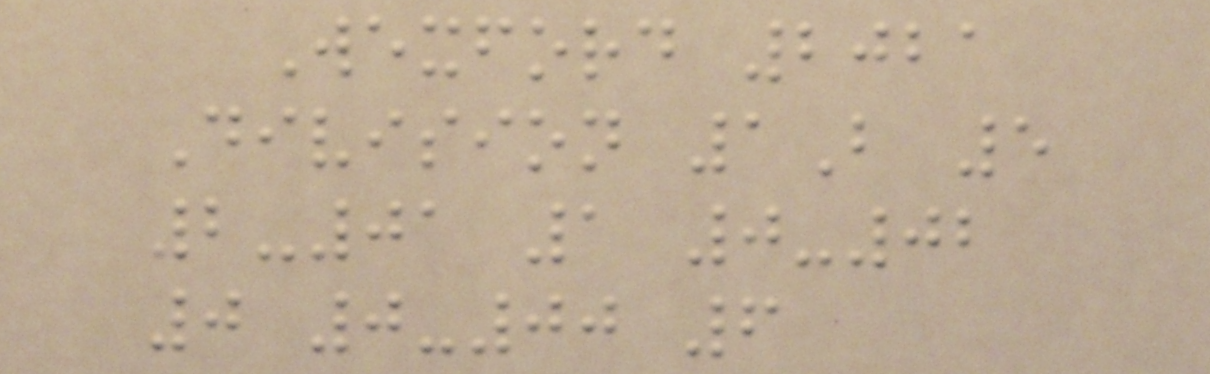Wexford 2021
Division 1B 5
2-01 1 0-02
0 0-00 6
